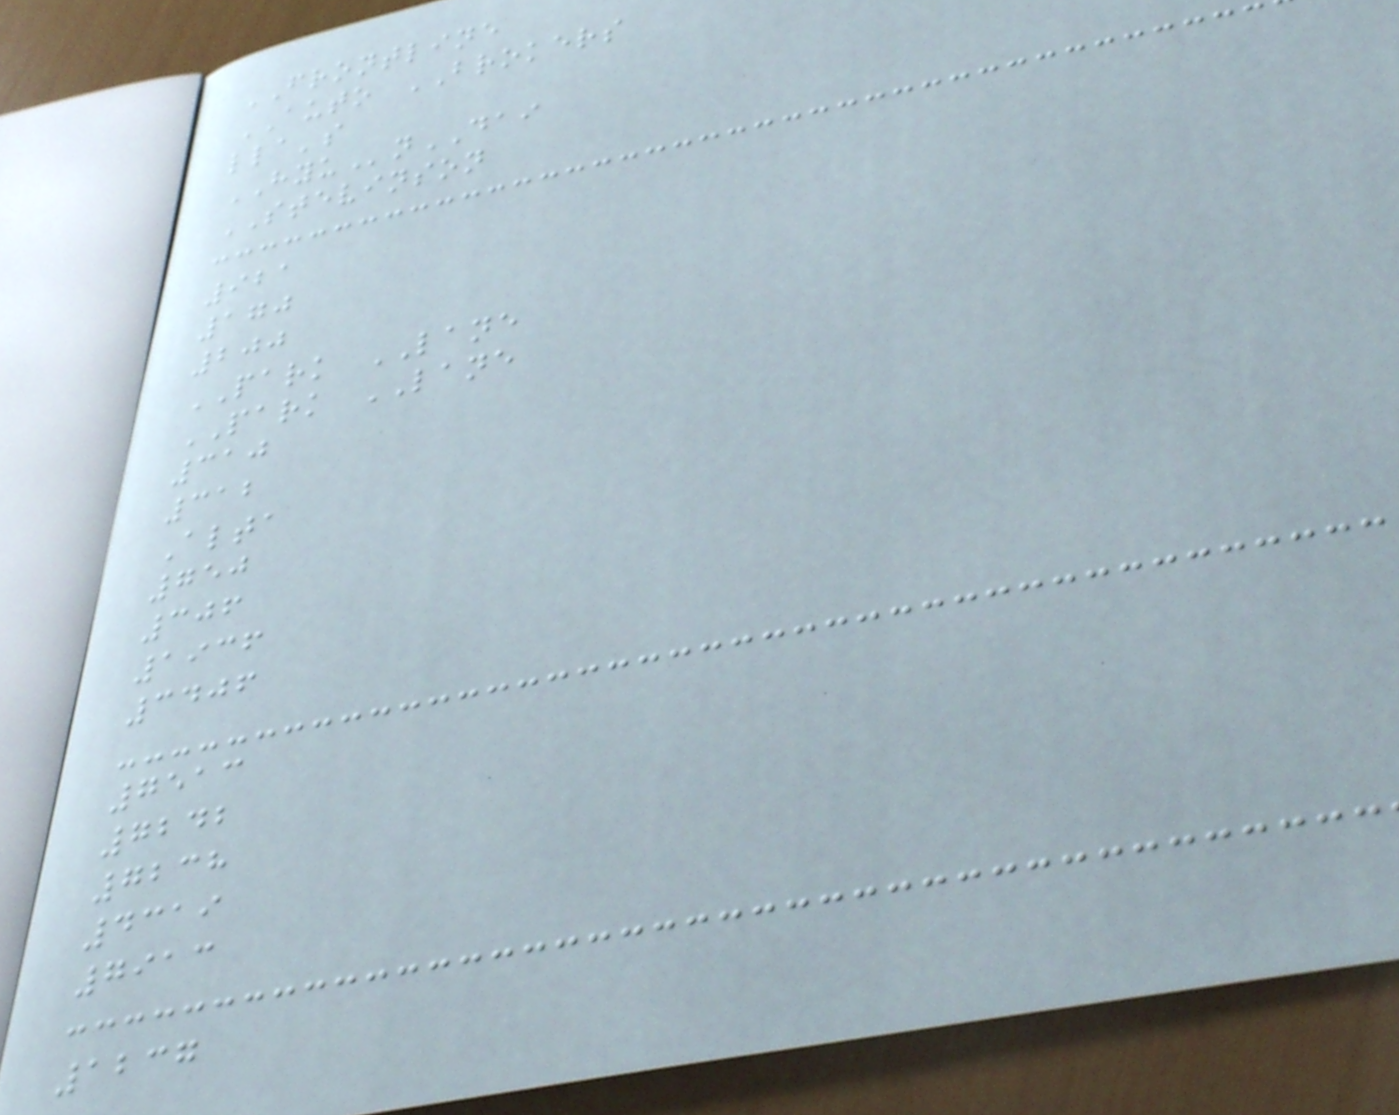FRONTLINE
AUTO BROKERS
lla's
HYUnDAI
STEVINSON
921
170
200
PARK LANE
PARK LANE
310
312
Alta
750
306
1936
3406
7513
7242
7238
4319
7913
1237
